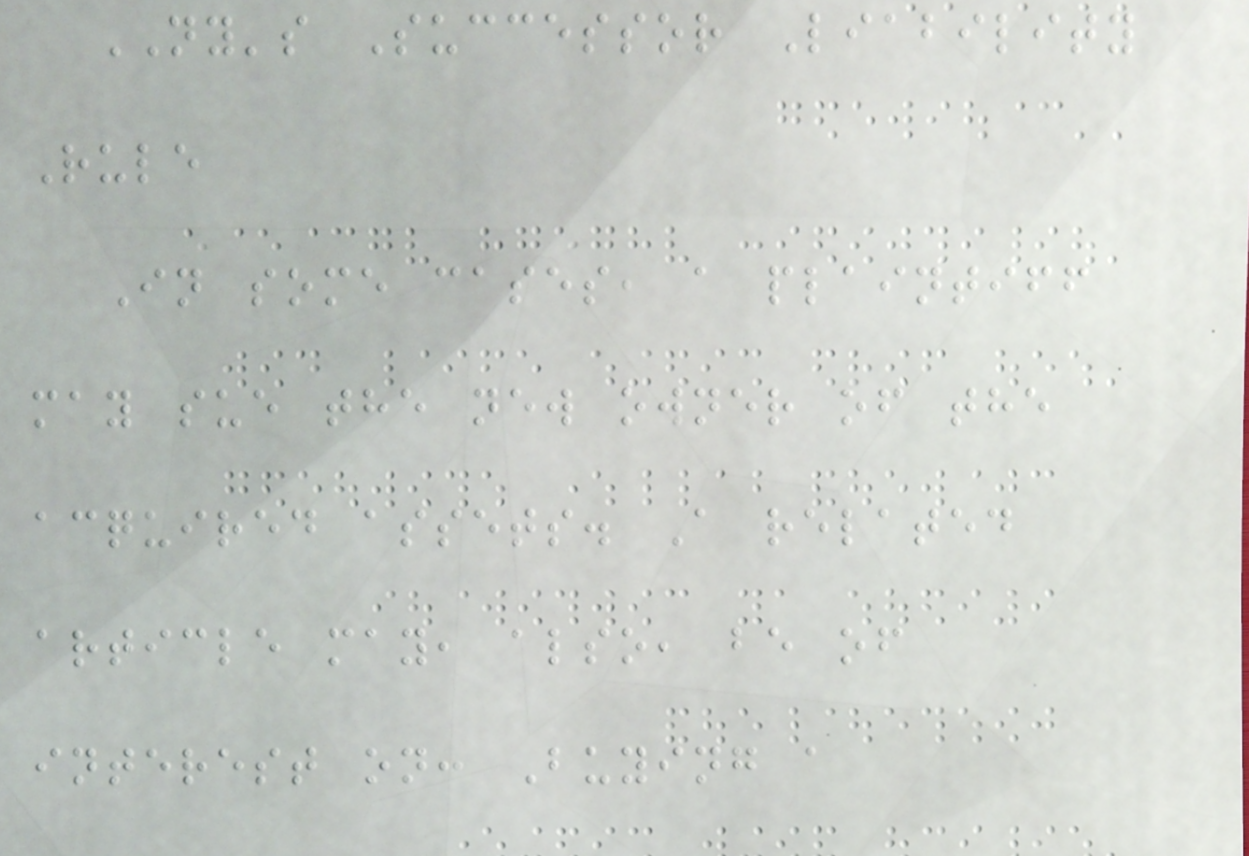NY's Successor Liability
Rule
In some cases, a plaintiff
may sue the new owner of the
acquired assets. A related
article may, also, be of
interest on: Buying a
